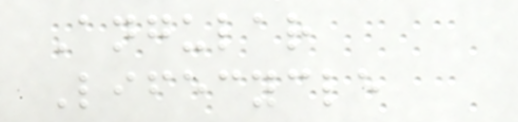Angular
Lifecycle
